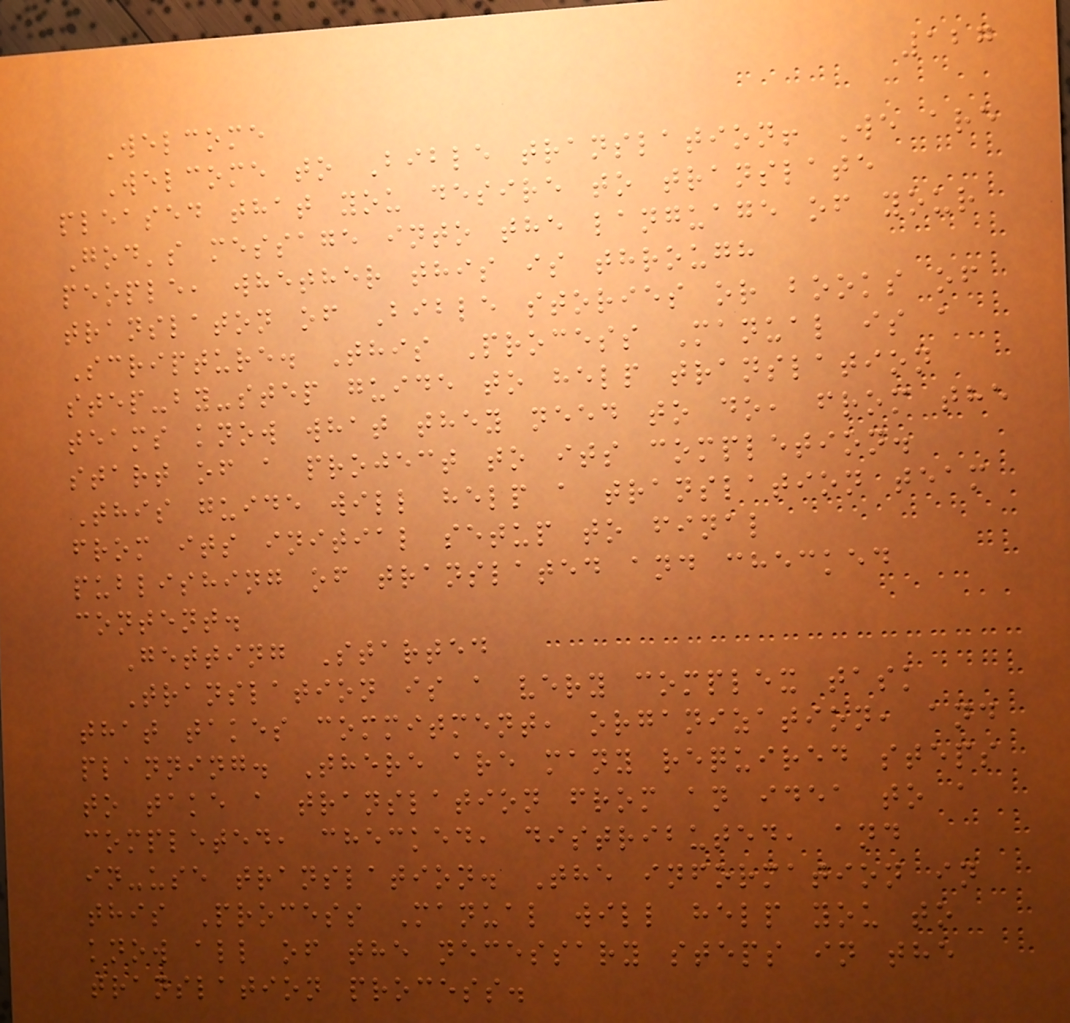127
Welcome
Welcome to Bible translation! We are
pleased that you desire to translate
God's message into the language of your
people, whether this is through
translaton of Bible stories or books of
Scripture. This Process Manual is a
step-by-step guide to help translation
teams know what they need to do, from the
start of a project to its completion.
This guide will help a translation team
from its initial setup to final
publishing of translated and checked
content.
Getting Started
Translation is a very complex task
that takes commitment, organization, and
planning. There are many required steps
to take a translation from an idea to a
completed, checked, distributed, and
in-use translation. The information in
this Process Manual will help you to
know all of the necessary steps in the
translation process.
